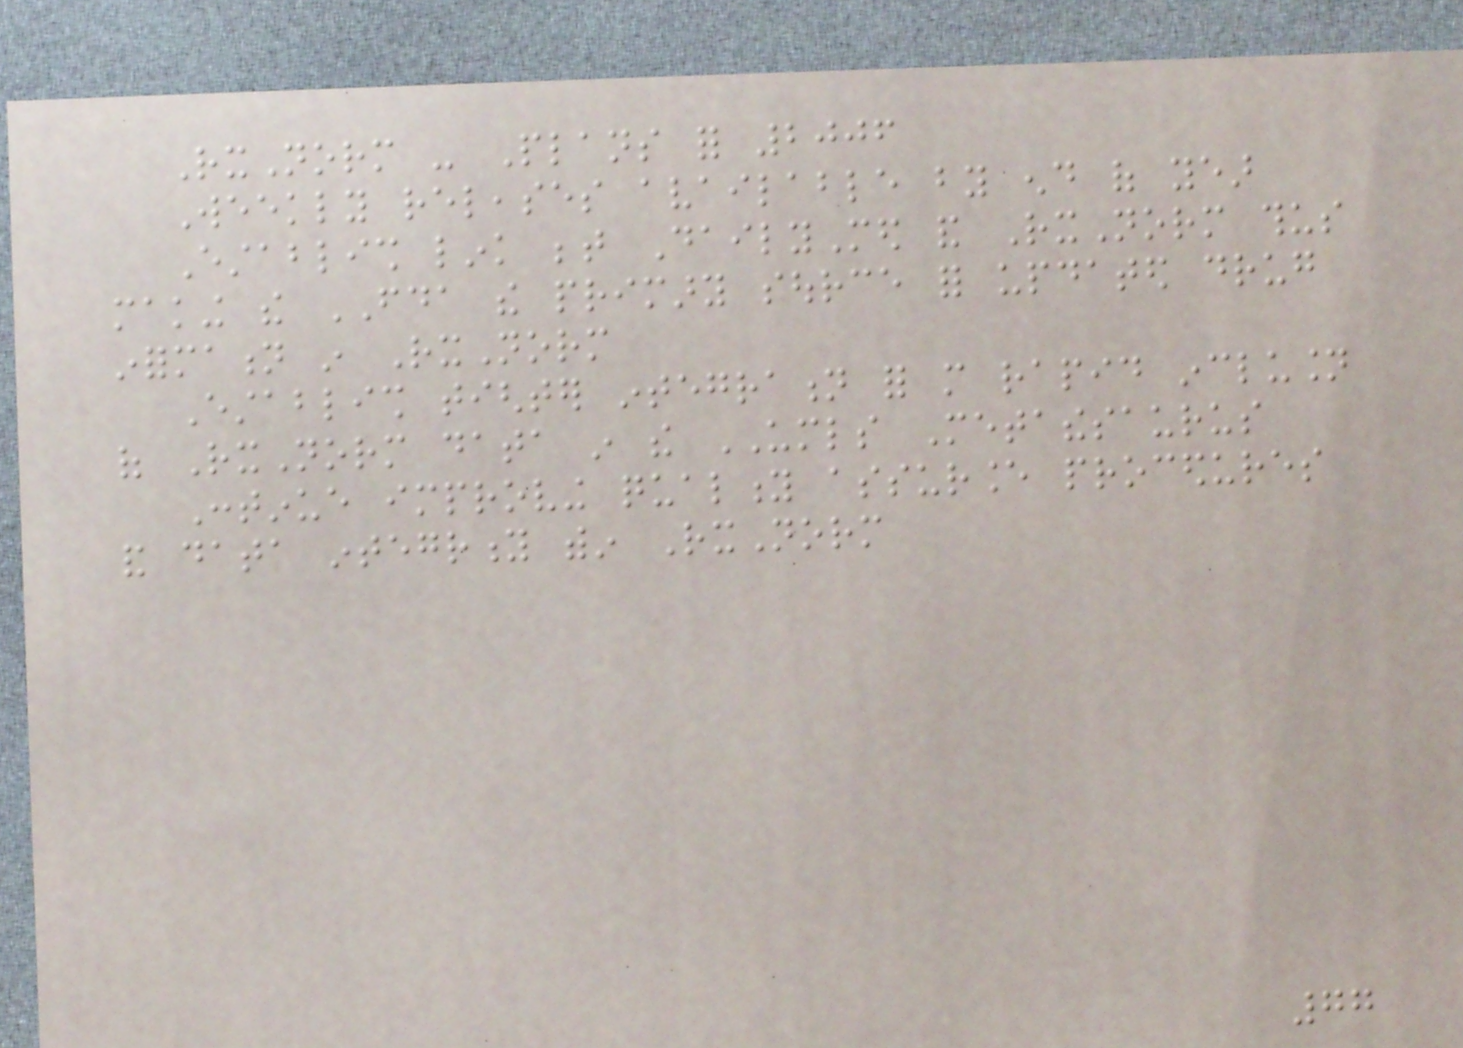RxNorm - Plans for 2006
Weekly releases available by end of year
Establish link between DailyMed and RxNorm thus
making the FDA the primary source for updated drug
information in RxNorm
Establish tighter integration for more rapid inclusion
of RxNorm data in the UMLS Metathesaurus
Continue improving quality assurance procedures
and data integrity within RxNorm
77
